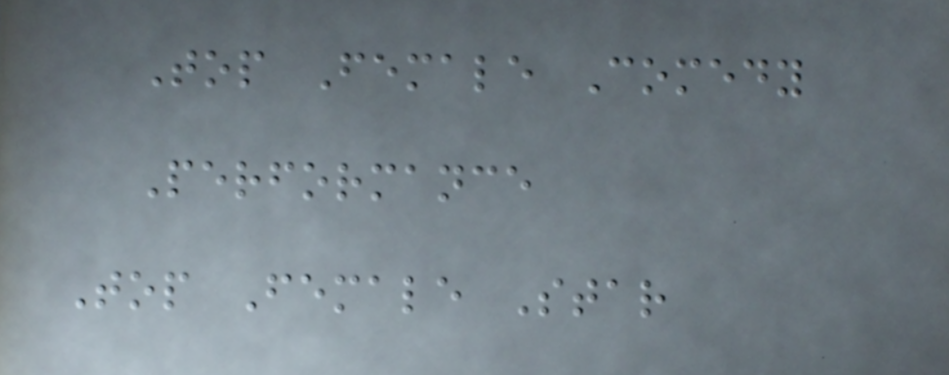Top Female Comedy
Performance
Top Female Star
